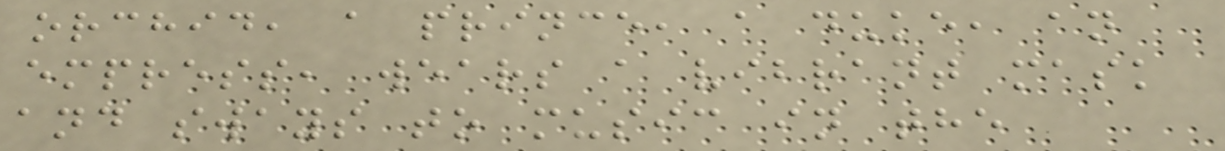orchid, a prince, a duke, an
empress, wears a vibrant mask
and sways to music in the
